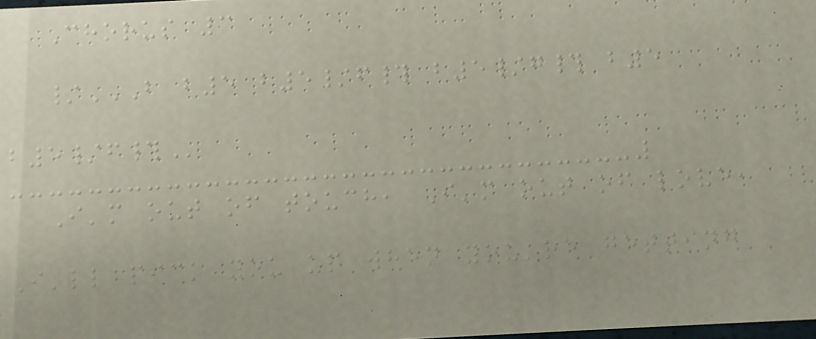Chorus 3
/B B5 B5/F# B5/G# B5
B5/F#
I'm out of touch, I'm out of love,
I'll pick you up when you're getting
